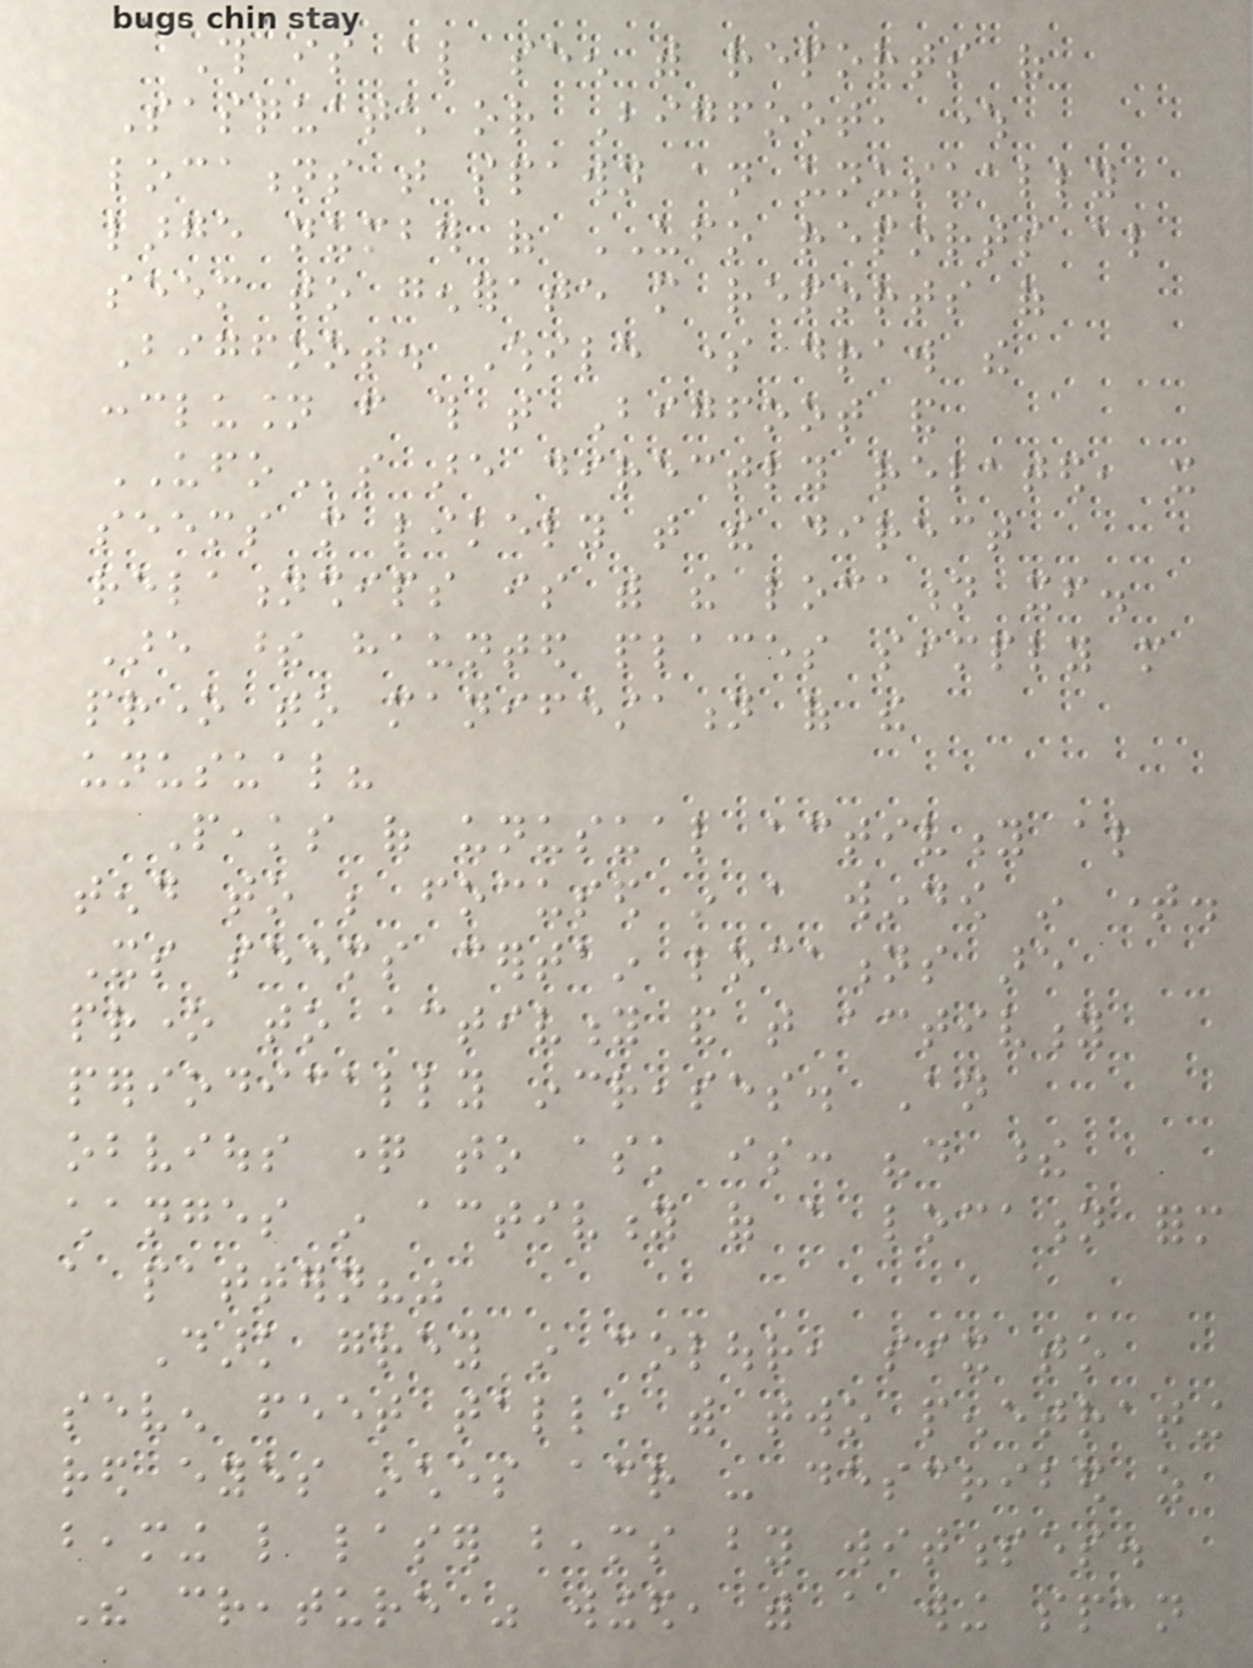This is also seen with reports of
Sasquatch or Bigfoot, where
locations that spawn an unusually
large number of UFO reports also
seem to generate more reports of
Bigfoot. While some draw the
conclusion from this that Bigfoot and
UFOs are directly related, it
seems more likely that the direct
relationships is with the location itself.
Are these haunted places simply more
prone to manifestation of the
unusual?
Peaks of unusual activity also
tend to be focused in a window in time.
Its seems certain locations are
prone to activity and that activity
periodically increases. An
obvious question to ask is: "do these
changes in activity of a location form
a pattern?"
Dark grey in colour, six to
seven feet tall, with two penetrating
red eyes inches across - described as
beaming like laser beams by witnesses.
The creature was winged, with a wing span
